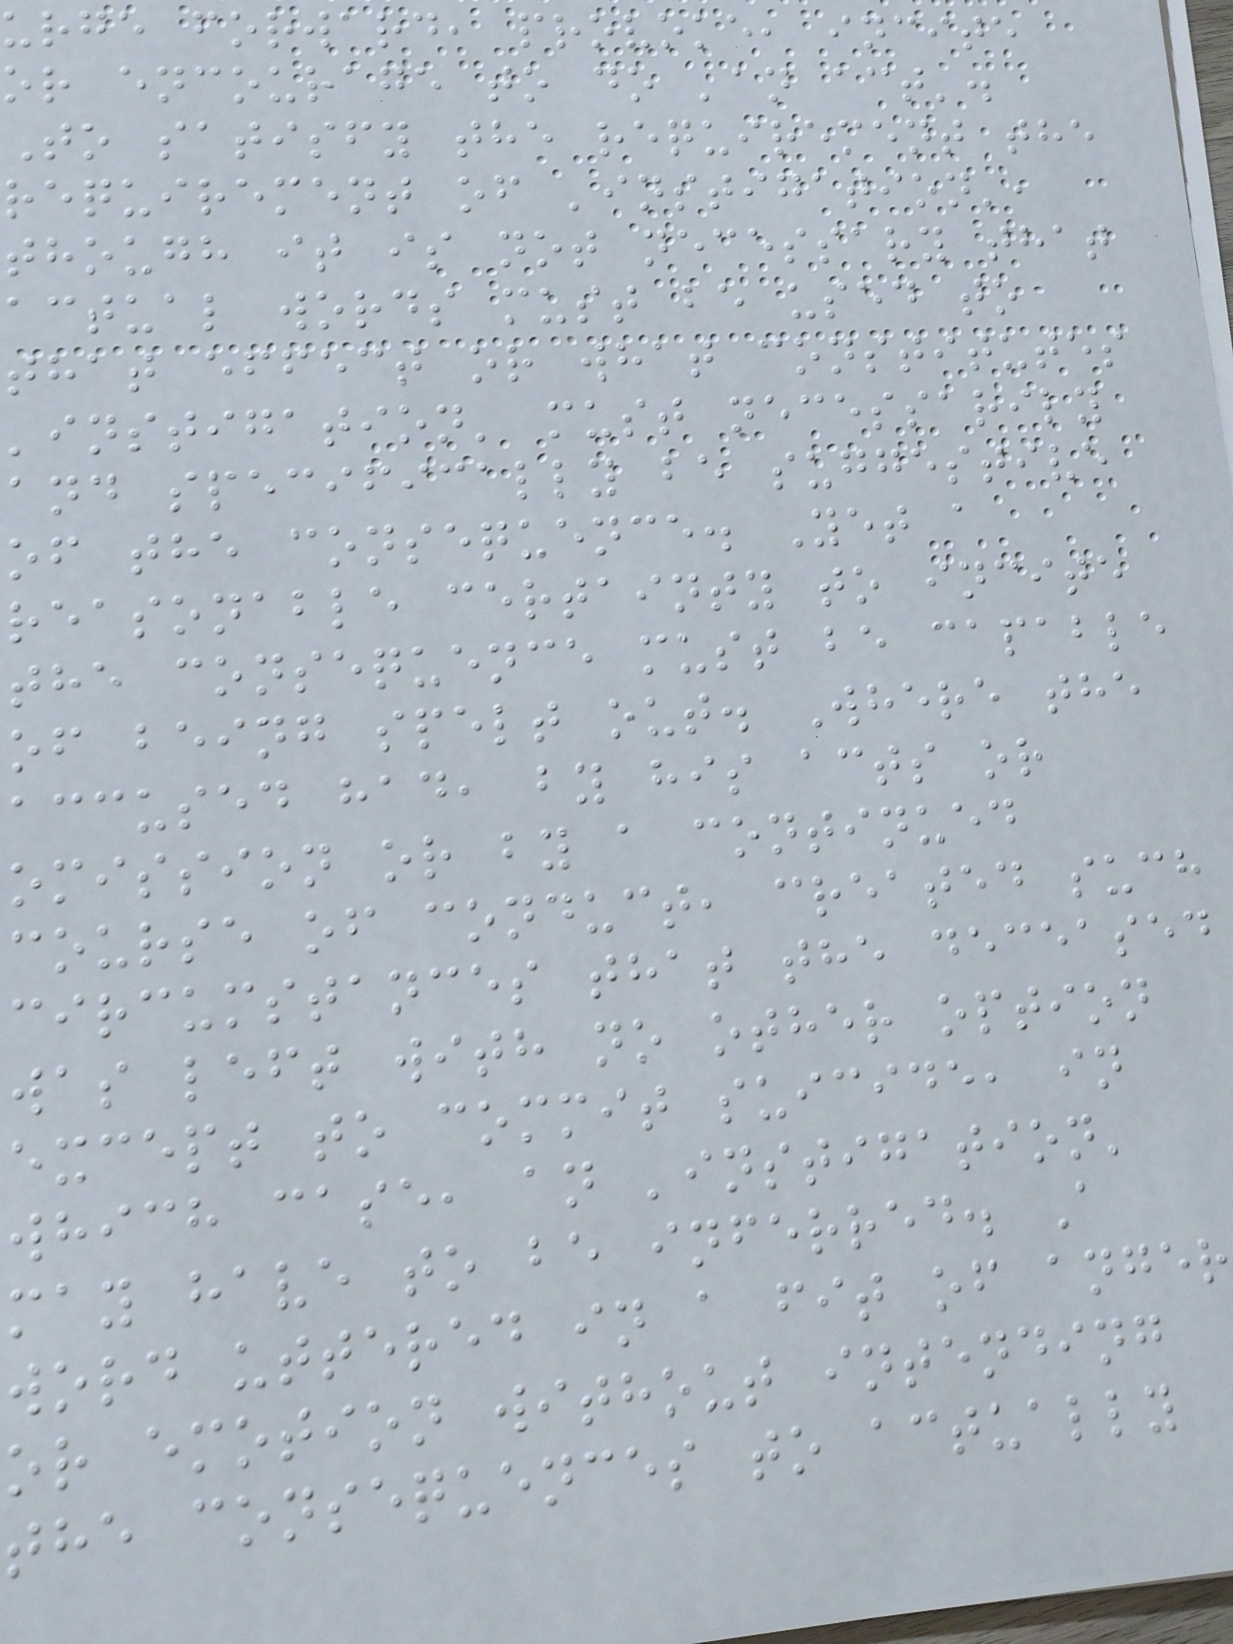urge forward, provoke, incite
or encourage to do 'an act'.
To satisfy the requirement the
requirement of 'instigation',
though it is not necessary that
actual words must be used to
that effect or what constitutes
'instigation' must necessarily
and specifically be suggestive
of the consequence. Yet a
reasonable certainty to incite
the consequence must be capable
of being spelt out. Where the
accused had, by his acts or
omission or by a continued
course of conduct, created such
circumstances that the deceased
was left with no other option
except to commit suicide, in
which case, an 'instigation'
may have to be inferred. A
word uttered in a fit of anger
or emotion without intending
the consequences to actually
